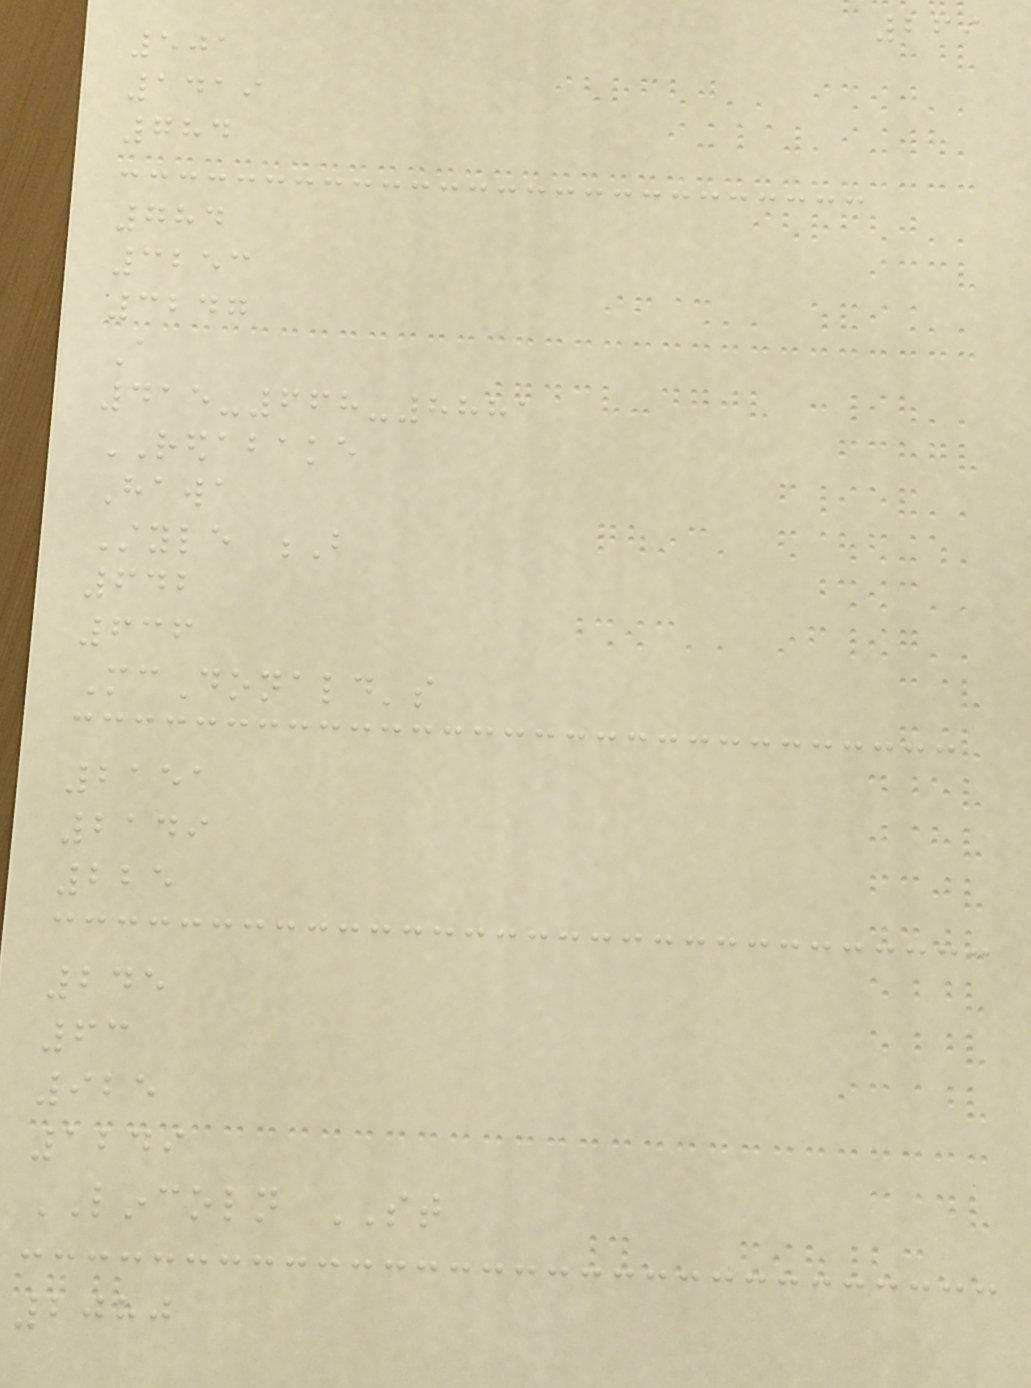269
501
1419
784
784
3253
3247
A
415-668-8881
REDABAKE
Hawa
Style B
642
636
McDonald's
2151
2149
225
245
63
925
1249
LINCOLN ST
2080
